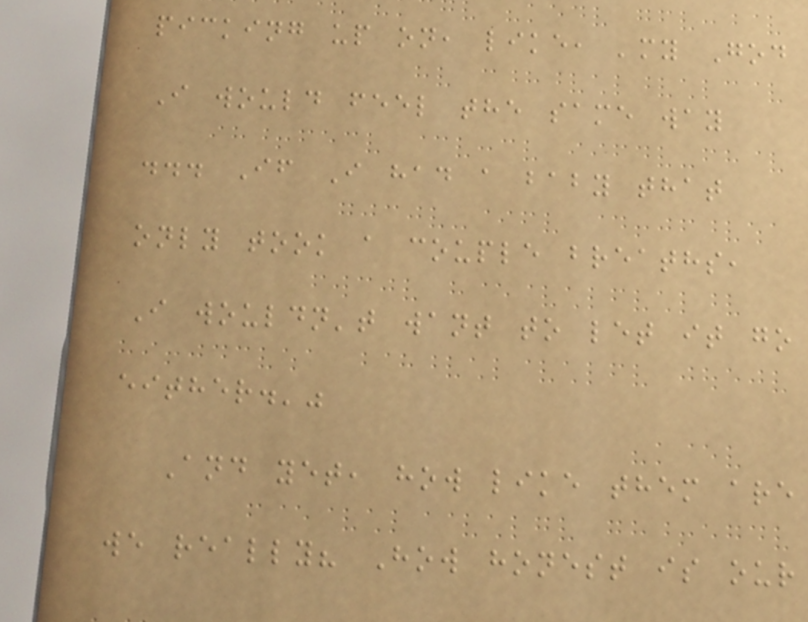picking up on, like, 'my God
I would feel the same way
... If I had a baby that
only took a couple breaths,
I wouldn't want to let it go
either.'"
And yet, how like them are
we really? How honest is our
